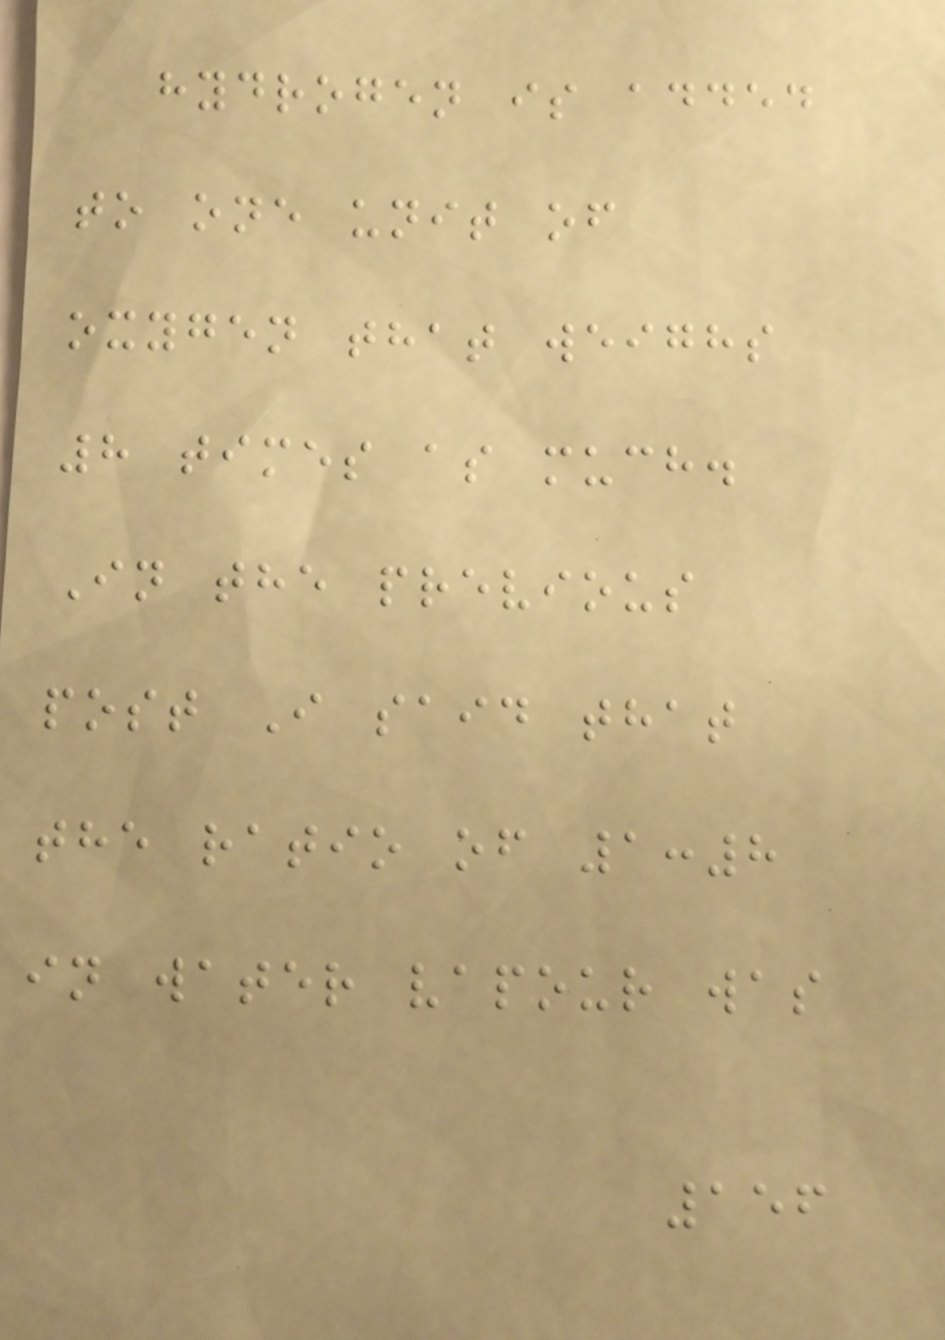hydrogen is added
to one unit of
oxygen that weighs
8 times as much.
In the previous
post I said that
the ratio of 1:8
in water vapour was
156
